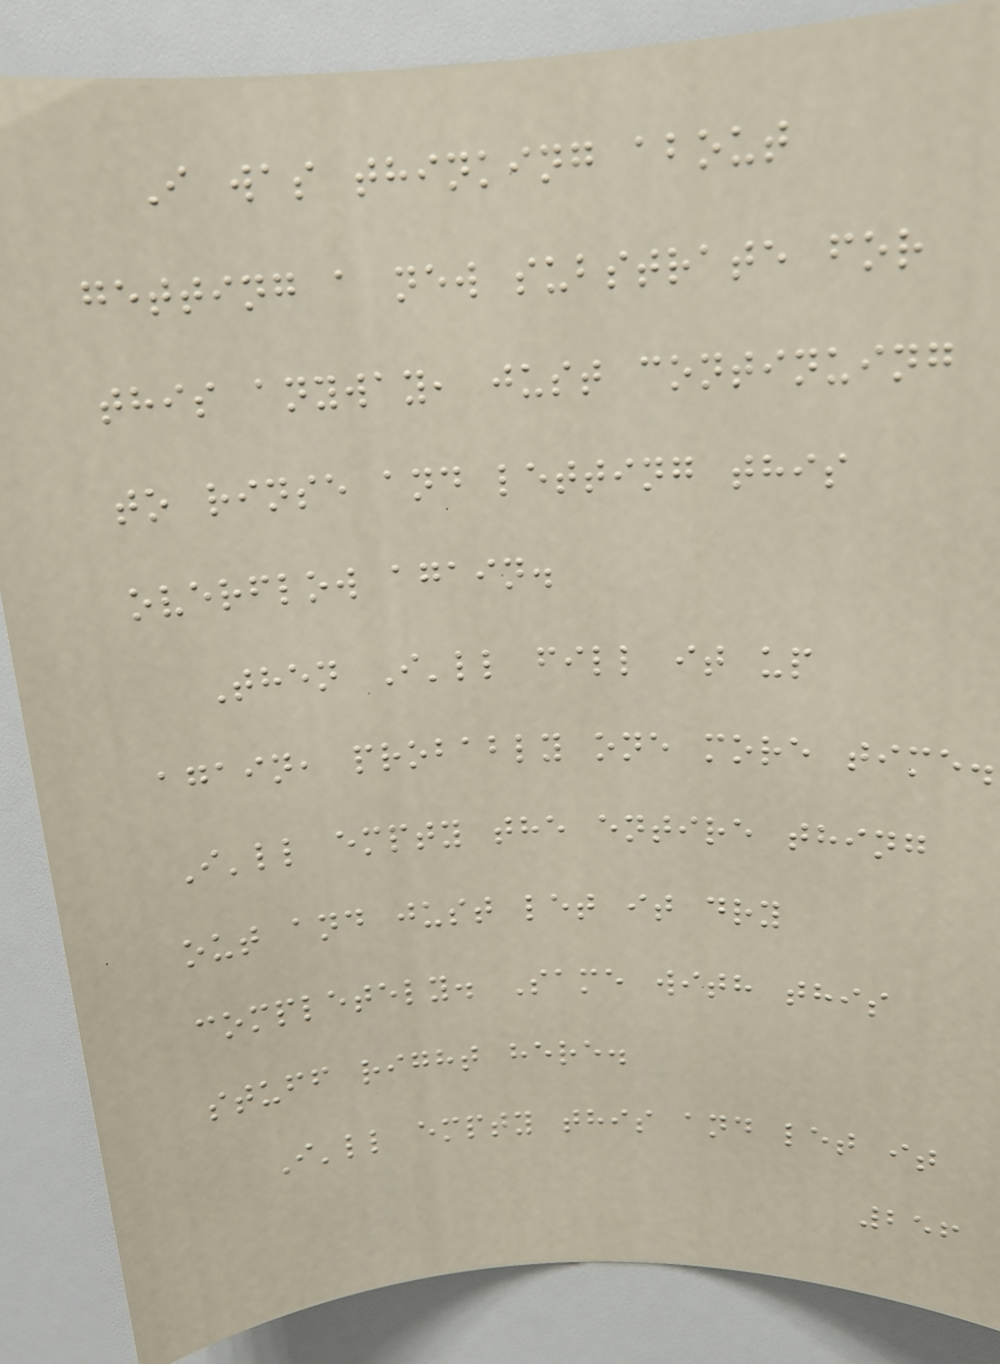I was thinking about
getting a new substrate for
this anyway, just continuing
to rinse and letting this
overflow again.
Then I'll fill it up
again, probably one more time.
I'll empty the entire thing
out and just let it dry
completely. Same with this
stuff right here.
I'll empty this and let it
256
